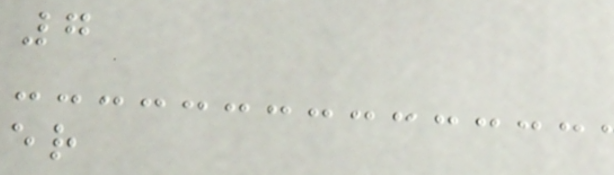7
er
